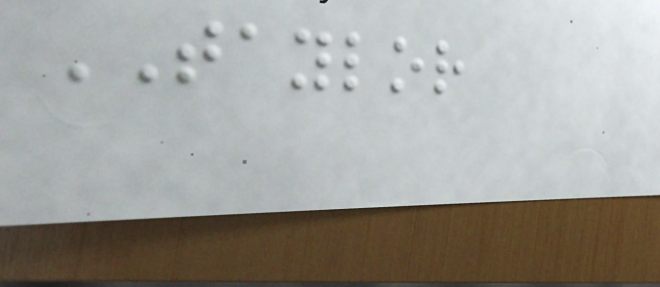TAYLOR
